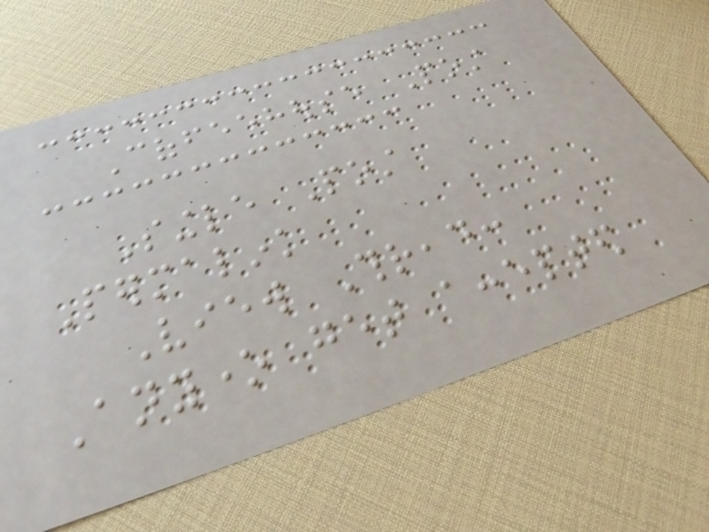Coffeehouse Post
Single Post
Permalink
View Thread:
Anyone get accepted
